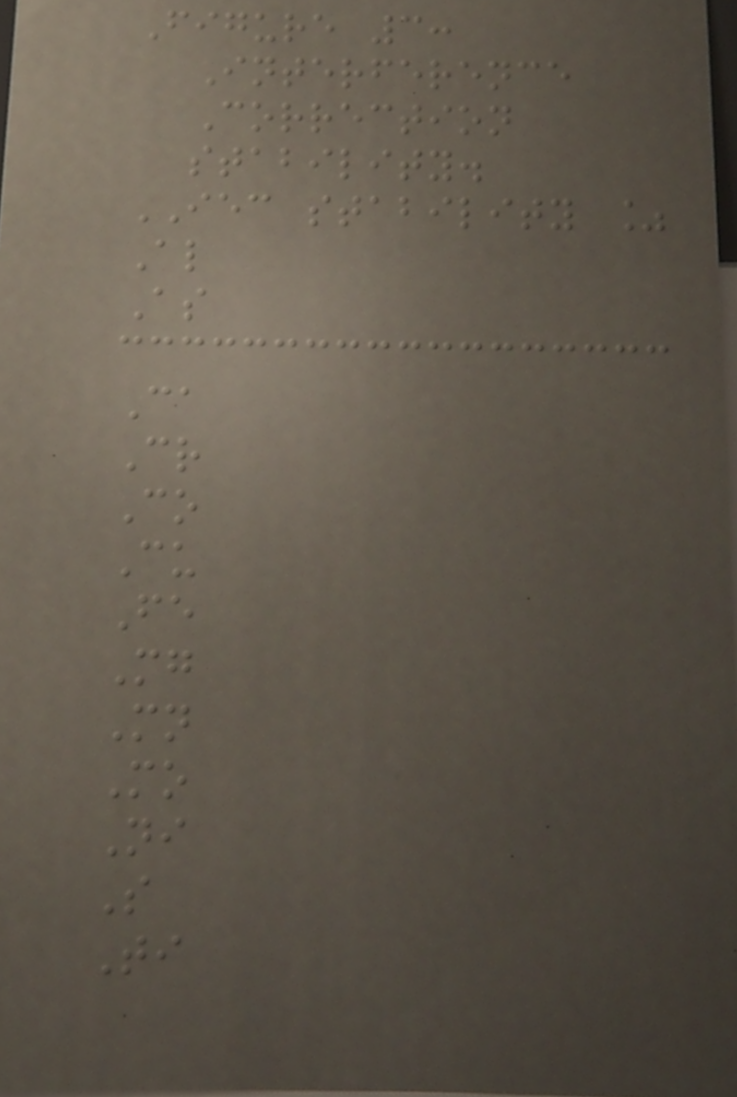Figure 3:
Interference
Correction
stability.
IEC stability %
Al
As
Ca
Cr
Co
Cu
Fe
Mg
Mn
Mo
Ni
S
Ti
